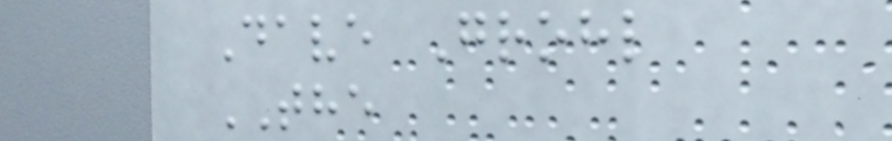Dave Grohl
THE
